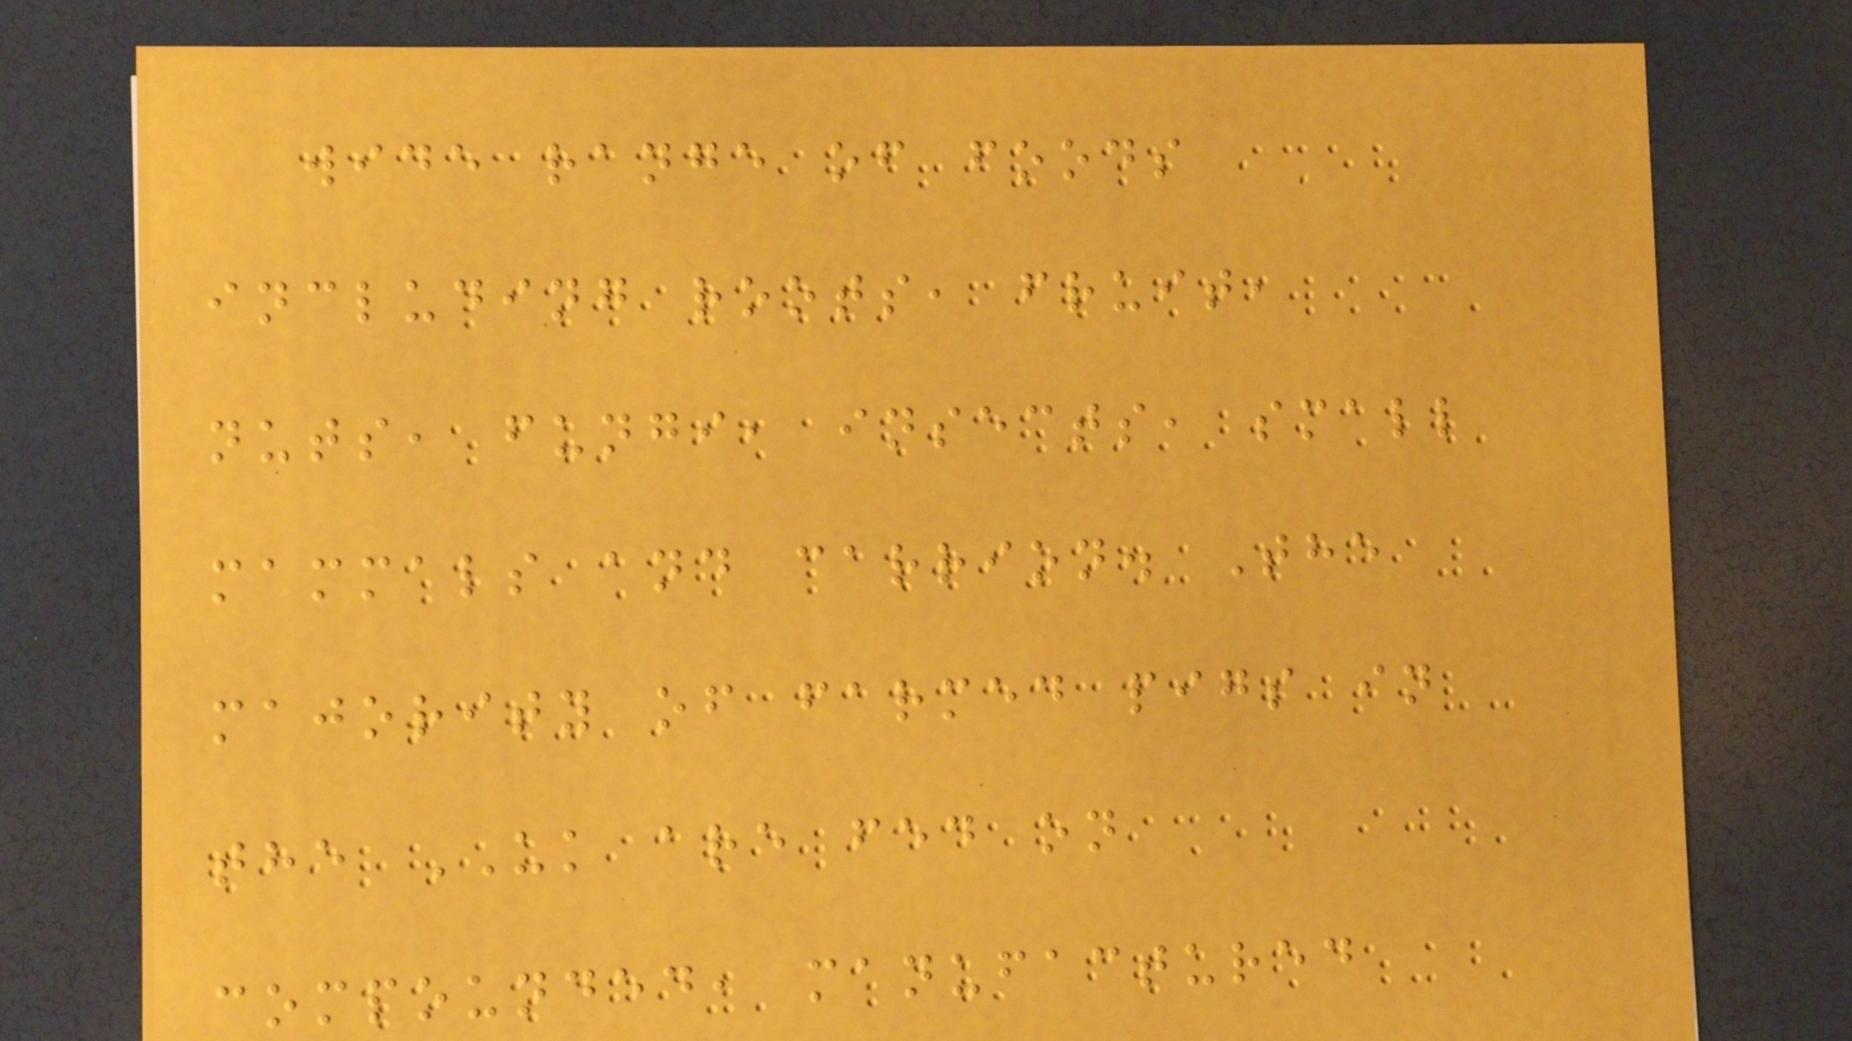wide range of foods
including roots, fruit,
nuts, fungi, insects, small
mammals and carrion. The
majority of farmed pigs in
the UK are fed on
compounded, manufactured
